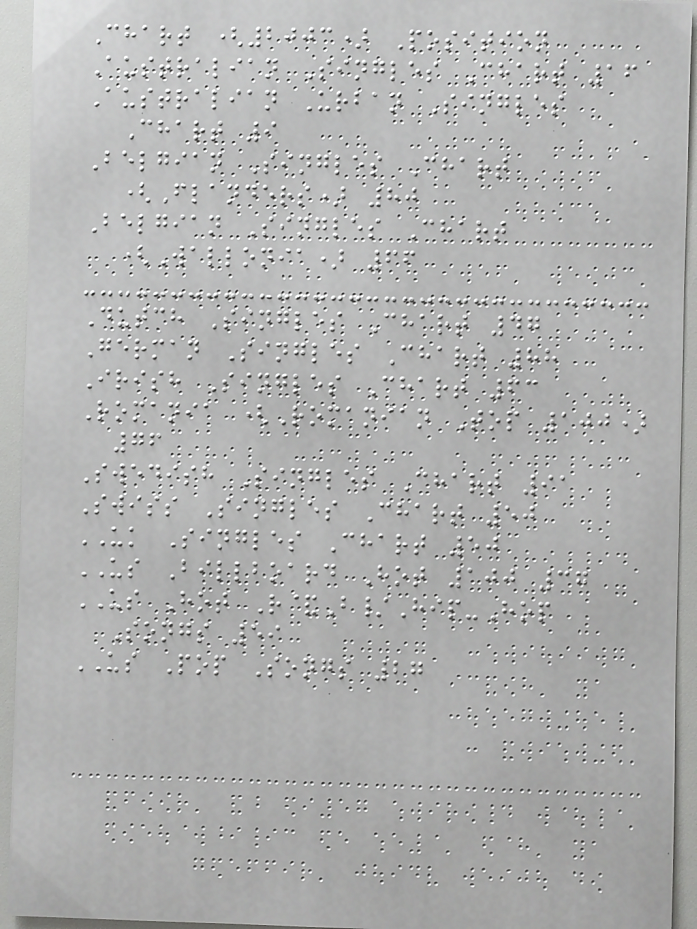Chart (2003) Position
Australian Singles Chart 16
Australian Urban Singles
Chart 9
Belgian Singles Chart
(Flanders) 80
Belgian Singles Chart
(Wallonia) 66
Dutch Singles Chart 47
German Singles Chart 88
Irish Singles Chart 63
Romania (Romanian Top 100)
76
Swedish Singles Chart 91
Swiss Singles Chart 50
UK Singles Chart 50
US Billboard Hot 100 37
US Hot R&B/Hip-Hop
Songs 59
US Pop Songs 27
